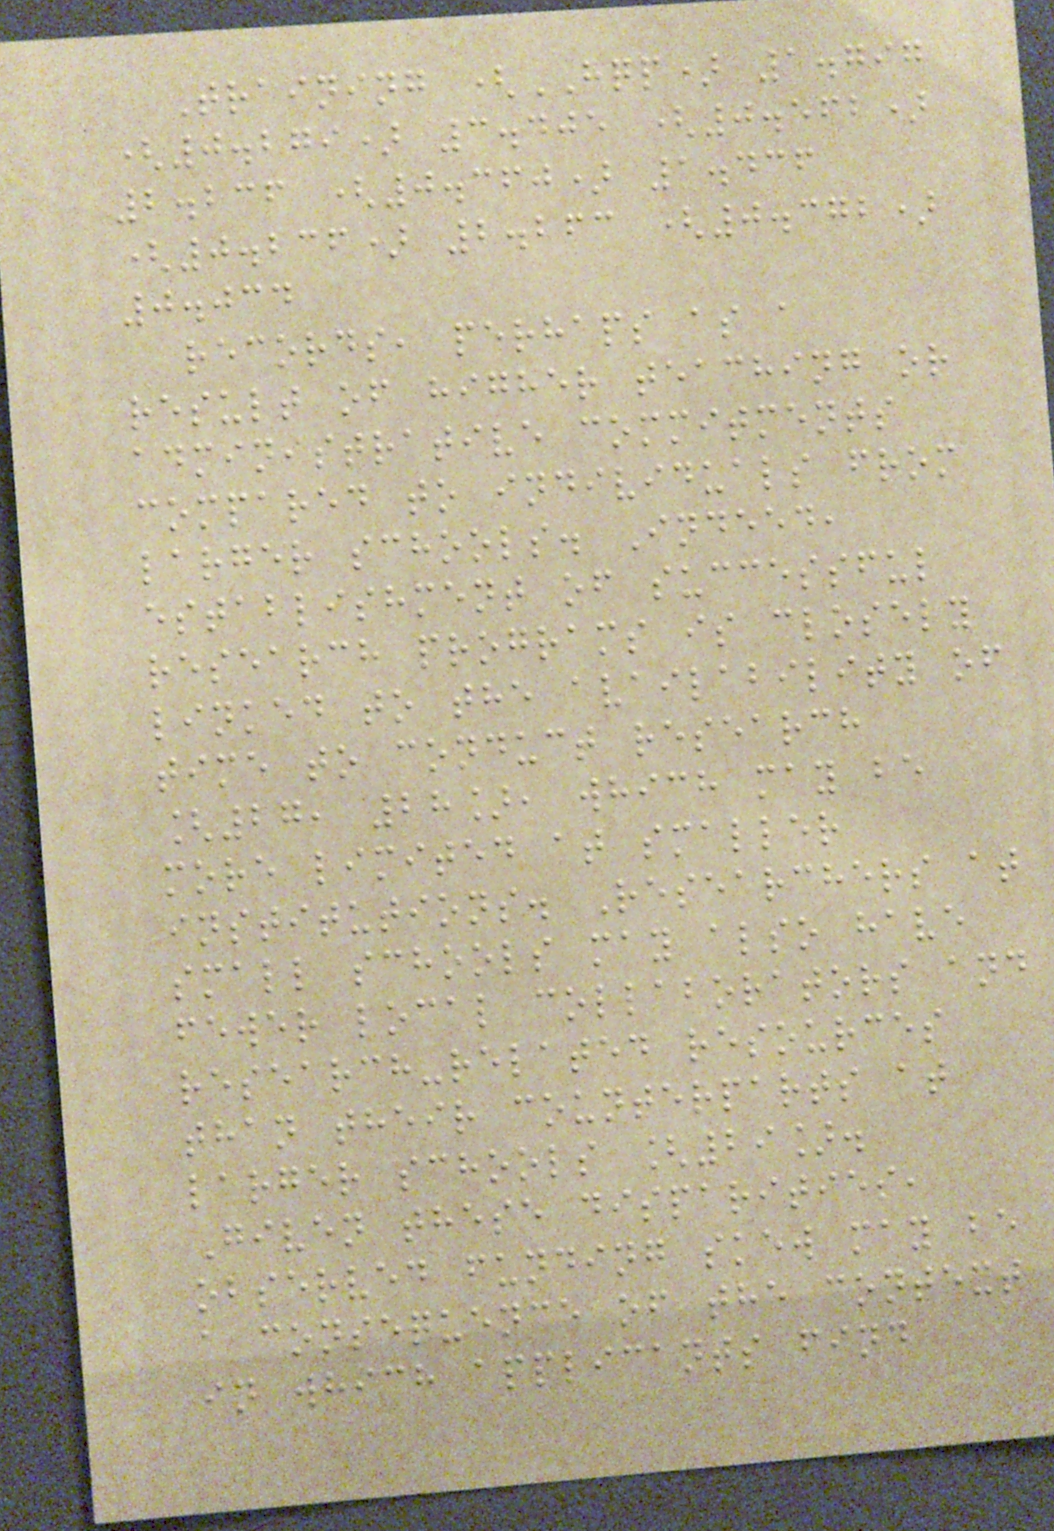Training (HQP) 1.797
(0.279) 3.405 (0.562)
2.236 (0.360) 1.436
(0.236) 2.263 (0.372)
0.034
records, perhaps as a
result of higher teaching or
administrative commitments
compared to individuals from
larger schools. Indeed,
establishment of successful
research programs is closely
linked to the availability of
time to conduct research
[27, 28], which may be
more limited at smaller
institutions. Researchers at
small schools may also have
fewer local collaborators and
research-related resources
than their counterparts at
larger schools [29].
Given these disparities,
observed funding skew may be
a consequence of the context
in which applicants find
